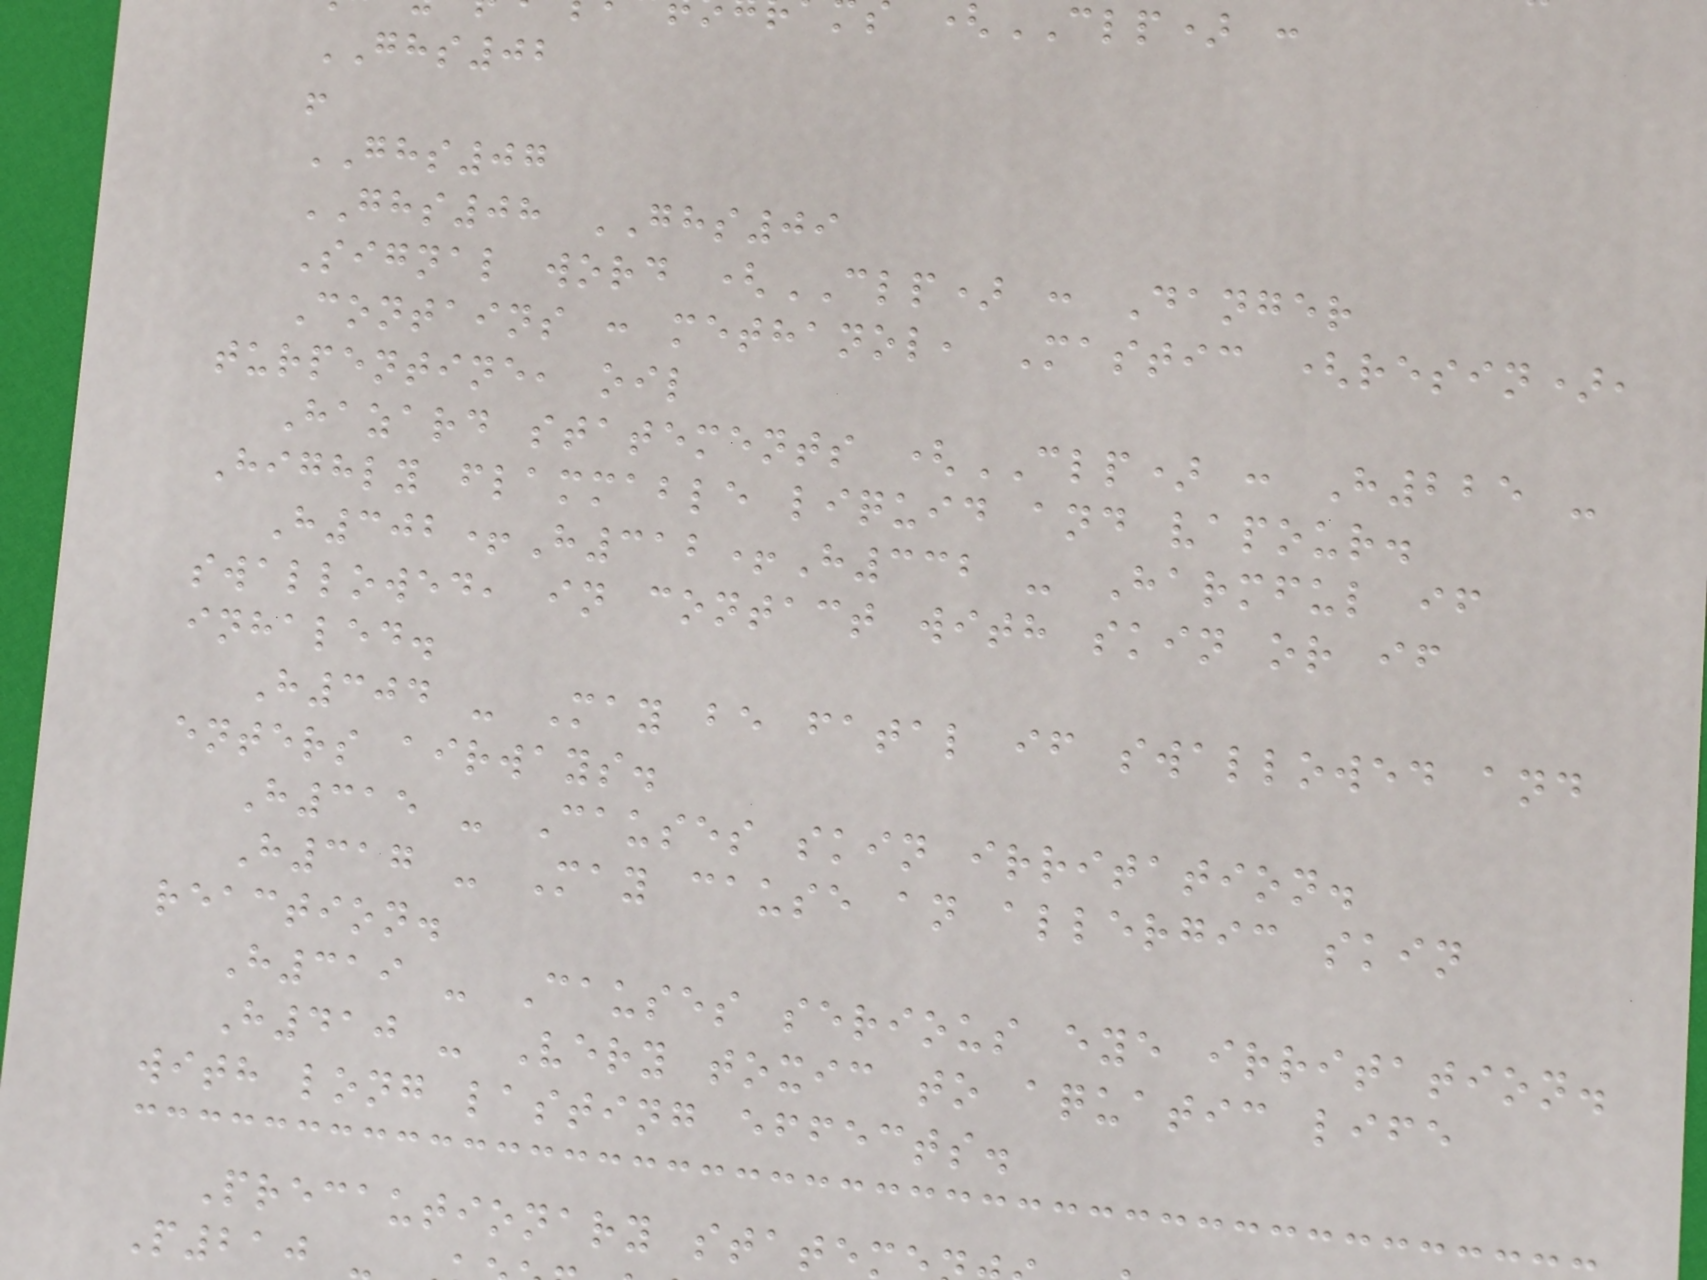(CLP) :
GHS02
!
GHS07
GHS08 GHS09
Signal word (CLP) : Danger
Contains : methanol, Mastic (resin),
turpentine, oil
Hazard statements (CLP) : H225 -
Highly flammable liquid and vapour.
H302+H312+H332 - Harmful if
swallowed, in contact with skin or if
inhaled.
H304 - May be fatal if swallowed and
enters airways.
H315 - Causes skin irritation.
H317 - May cause an allergic skin
reaction.
H319 - Causes serious eye irritation.
H410 - Very toxic to aquatic life
with long lasting effects.
Precautionary state
